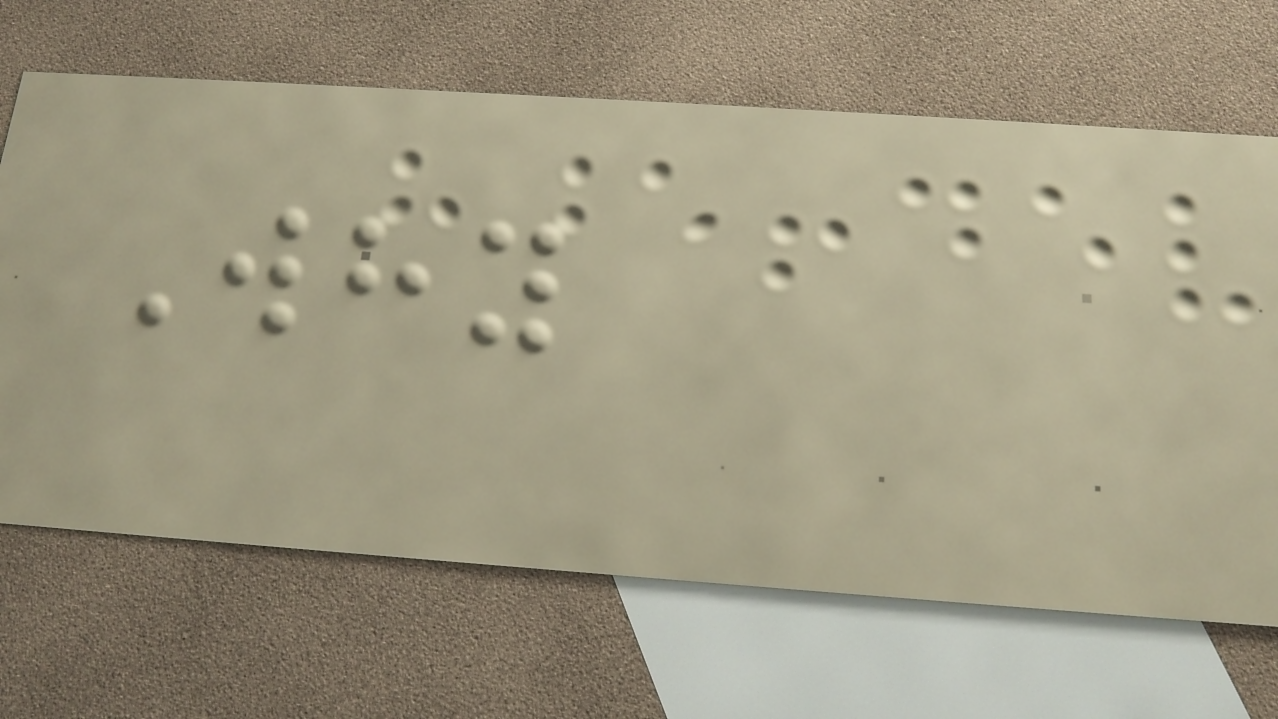Why
